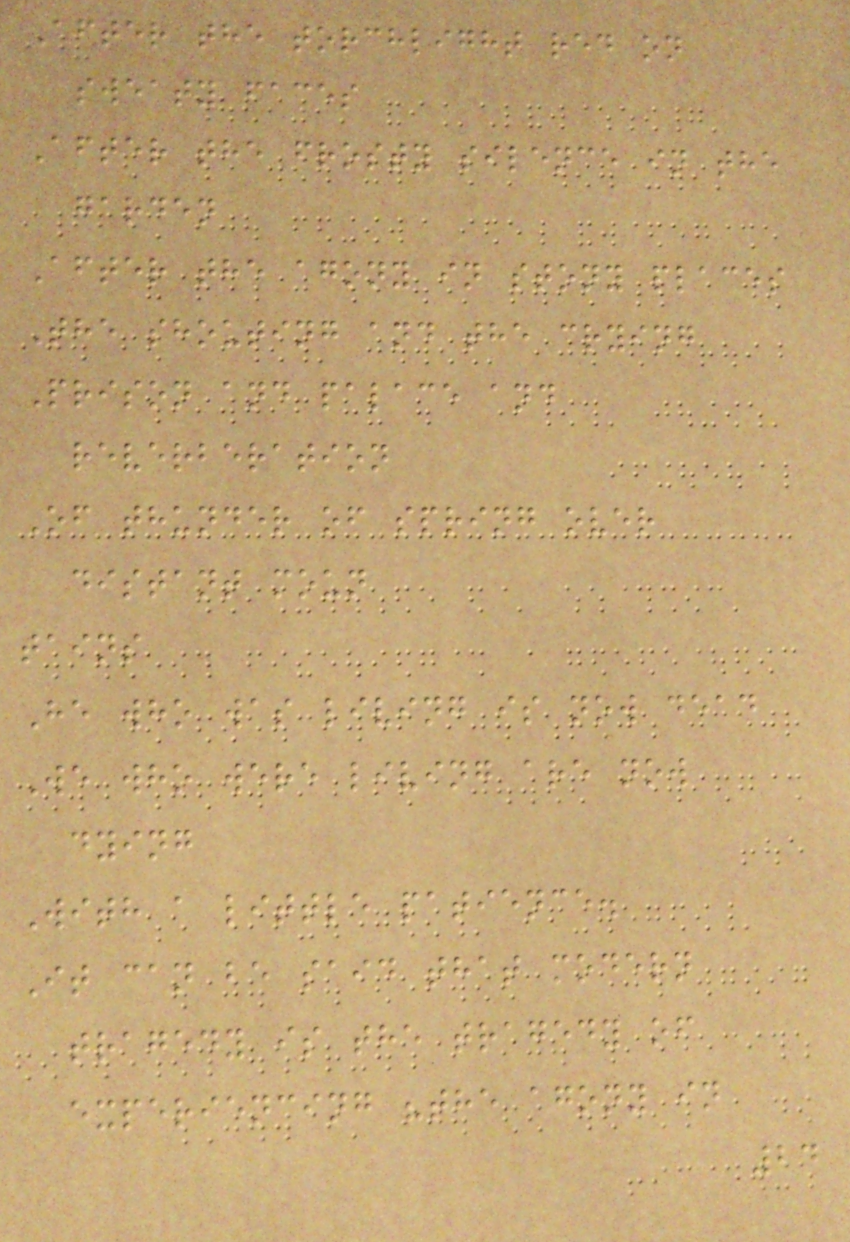After the torchlight red on
sweaty faces
After the frosty silence in the
garden
After the agony in stony places
The shouting and the crying
Prison and palace and
reverberation
Of thunder of spring over
distant moun
tains
He who was living is now dead
We who were living are now
dying
With a little patience.
It can be said that modern
tragedy is the tragedy of
experiencing "the agony in
24
